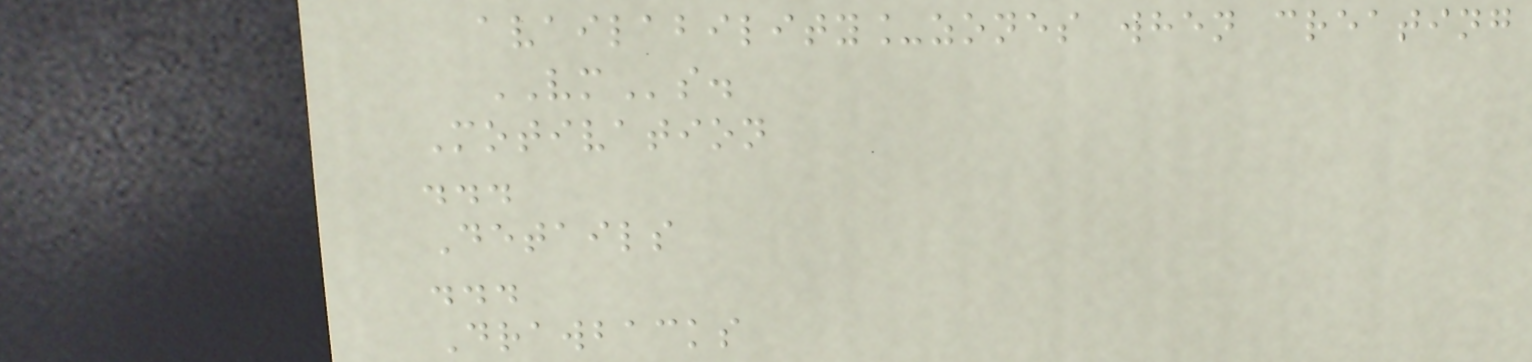availability_zones when creating
VMs.
Motivation
...
Details
...
Drawbacks
